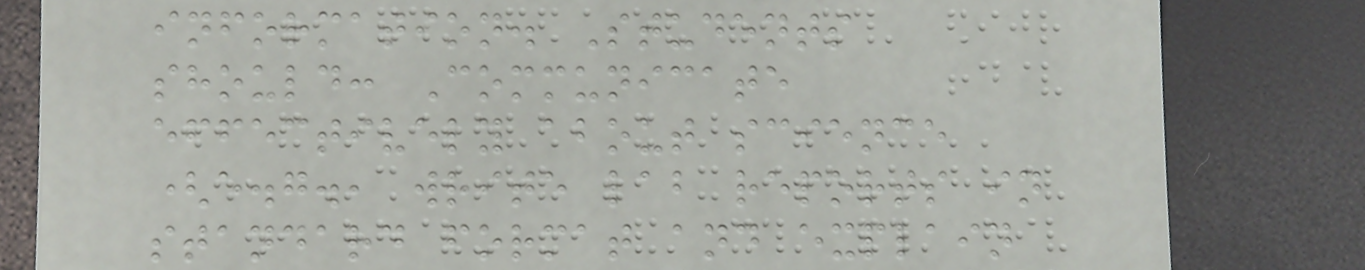information. Students
should: Communicate
effectively about science
(e.g., write lab reports in
standard format and explain
